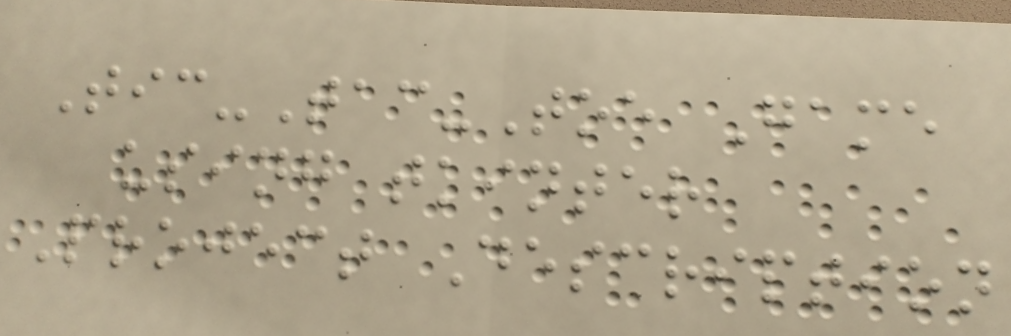Tic-Tac-Toe Game
using tkinter
Project Description
